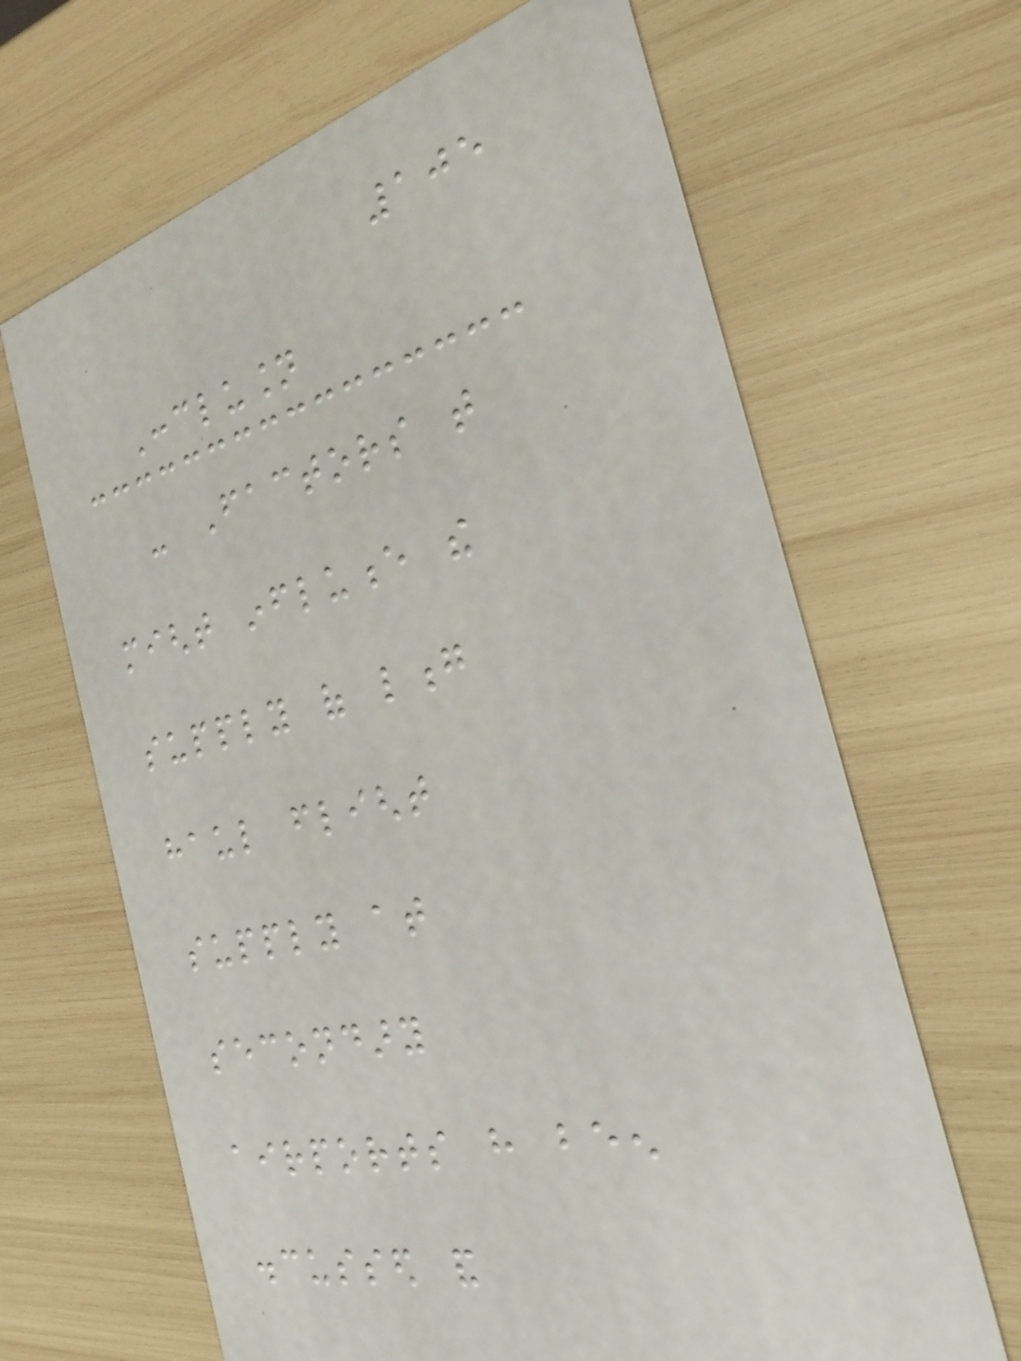105
Conclusion
- Factors that
might influence the
supply of long
haul flight
supply at
secondary
airports have been
discussed and
